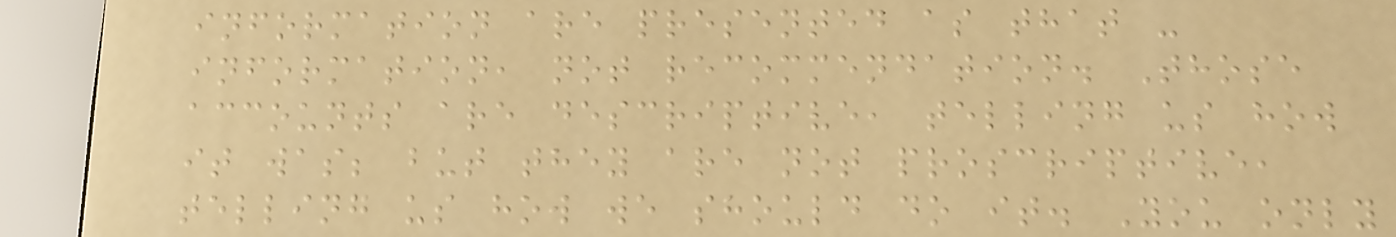information are presented as that -
information, not recommendation. Those
accounts are descriptive, telling us how
it was; but they are not proscriptive,
telling us how we should do it. You only
